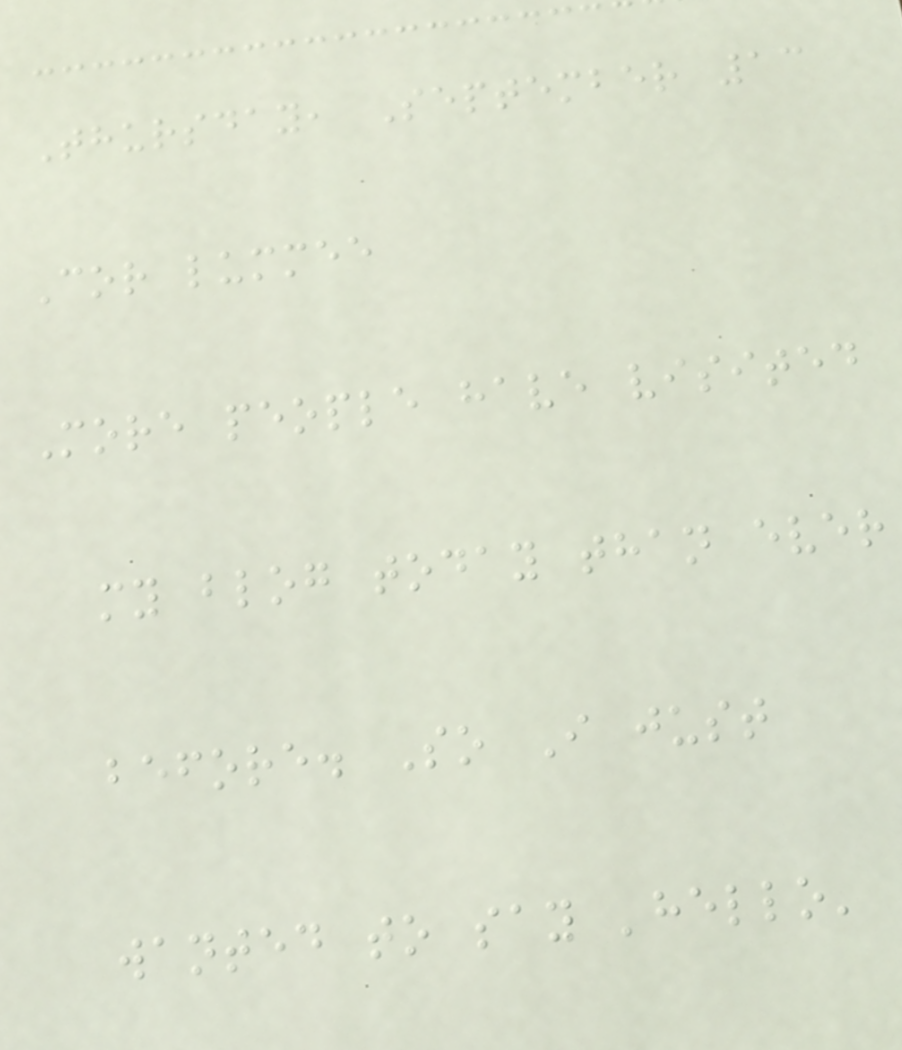Thursday, September 13
Cor lummee
More people have visited
my blog today than ever
before. So I just
wanted to say 'hello'
